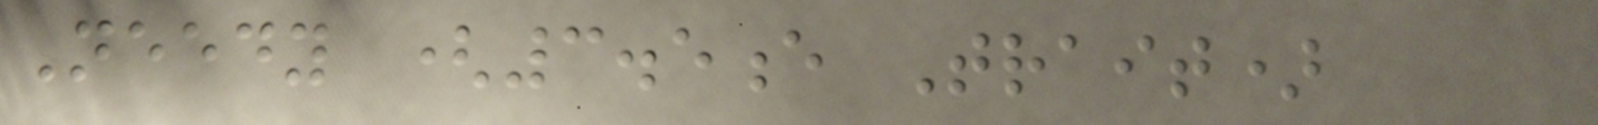Needy (3.5e Trait)
